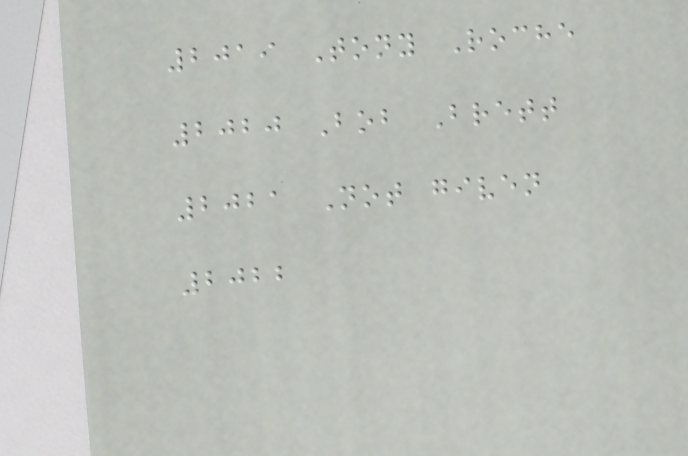2019 Tony Roche
2020 Bob Brett
2021 Not given
2022
